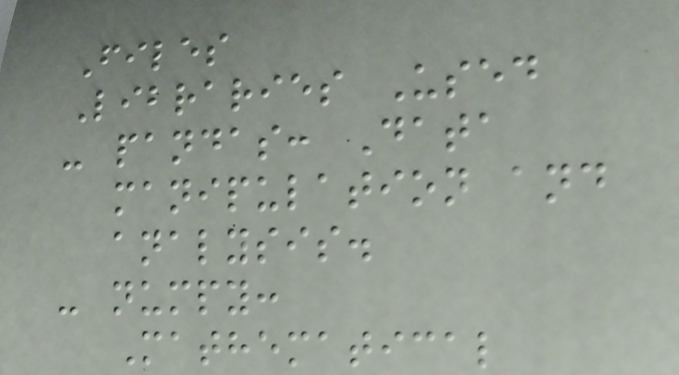Files
Libraries Used
- pandas: Data
manipulation and
analysis.
- numpy:
Mathematical
